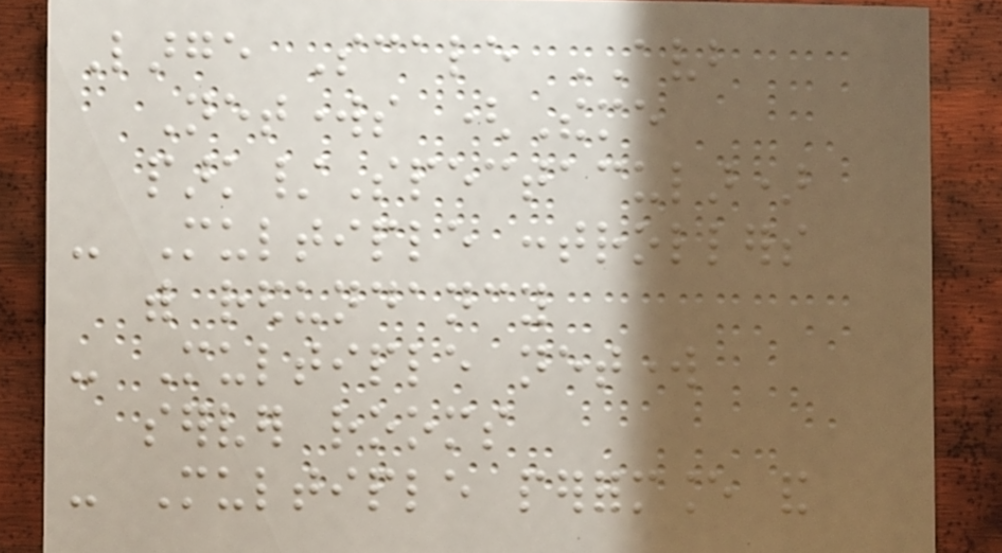Large Scale AVB
Networks (Theme
park/Spectacular)
- Multiple controllers
with redundancy
- Multiple network
server rooms
- Multiple performance and
